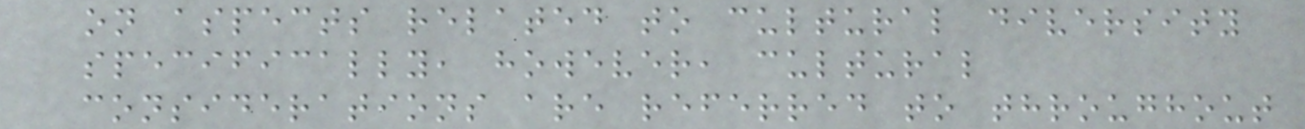on aspects related to cultural diversity
specifically, however, cultural
considerations are referred to throughout
